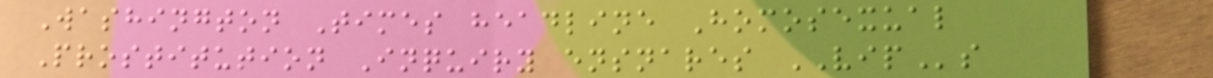Washington Times headline Homosexual
Prostitution Inquiry ensnares VIPs
